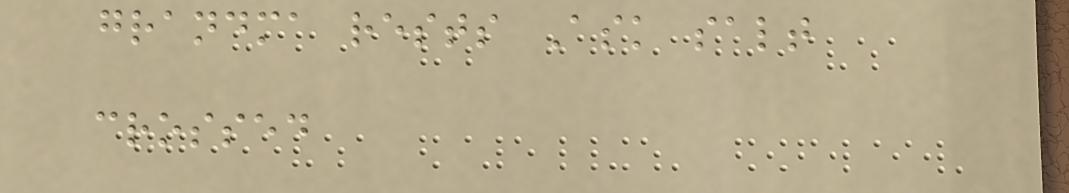grandma rests Ask salt
crossed
